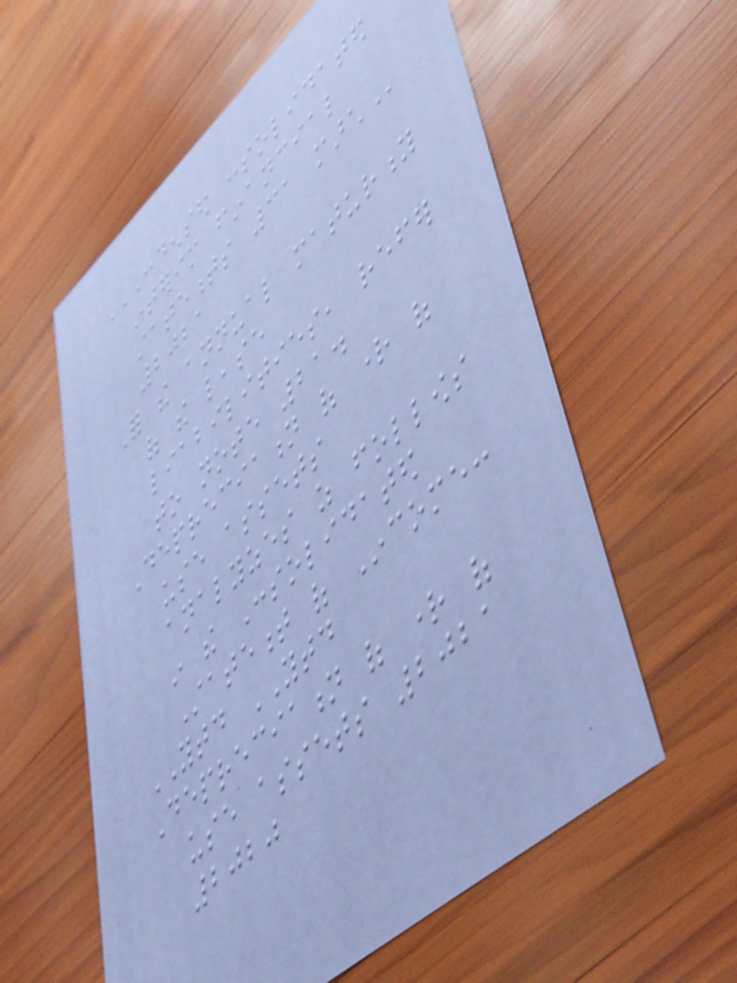CONDENSED CONSOLIDATED
INTERIM FINANCIAL
STATEMENTS 31 MARCH
2021
For the annual maturity
of the lease
liabilities, refer
to note 21.
Depreciation of right of
use assets
analyzes as follows
in the Consolidated
Statement of Income:
YTD YTD
Depreciation of right of
use assets 2021
2020
